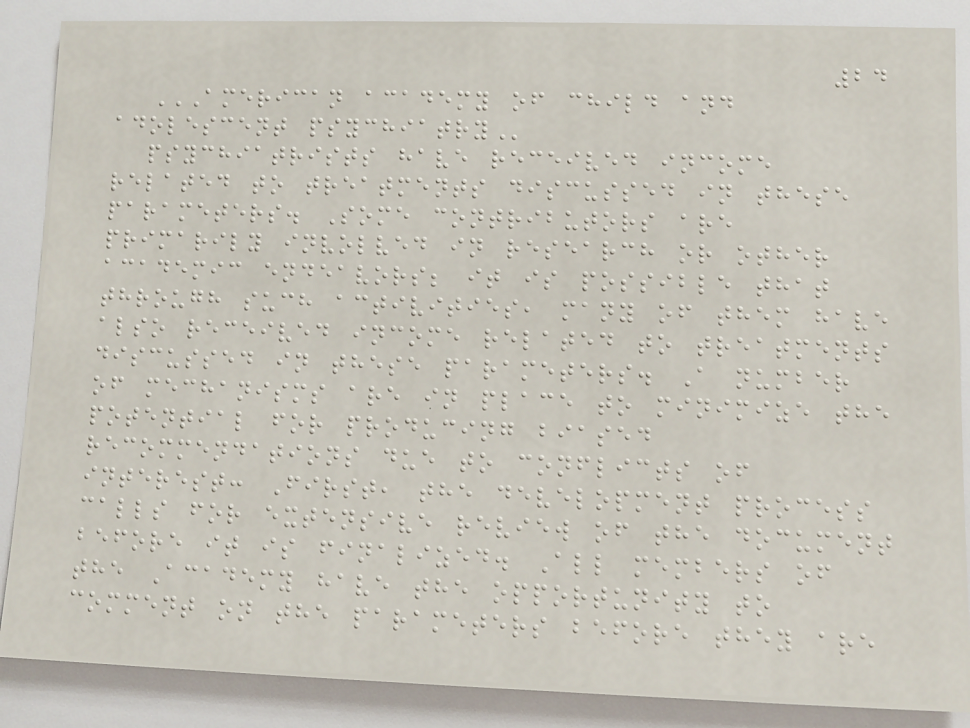24
AMERICAN ACADEMY OF CHILD AND
ADOLESCENT PSYCHIATRY
psychiatrists have received income
related to treatments discussed in these
parameters. Some contributors are
primarily involved in research or other
academic endeavors; it is possible that
through such activities, many of them have
also received income related to treatments
discussed in these parameters. A number
of mechanisms are in place to minimize the
potential for producing biased
recommendations due to conflicts of
interest: First, the development process
calls for extensive review of the document
before it is finalized. All members of
the Academy have the opportunity to
comment on the parameters before they are
